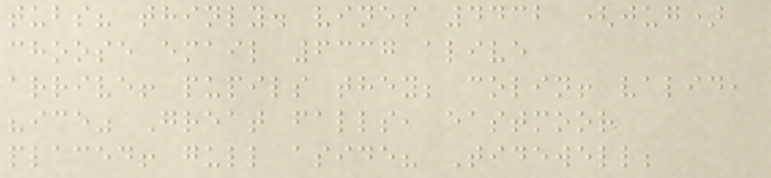tubs? thinly. vines 4432 (jug)
choose email 6337 alive
arrive! pupils they; colin! valid,
"ice" Great falls, eastmoor
placed! gull aside? Tidewell;
